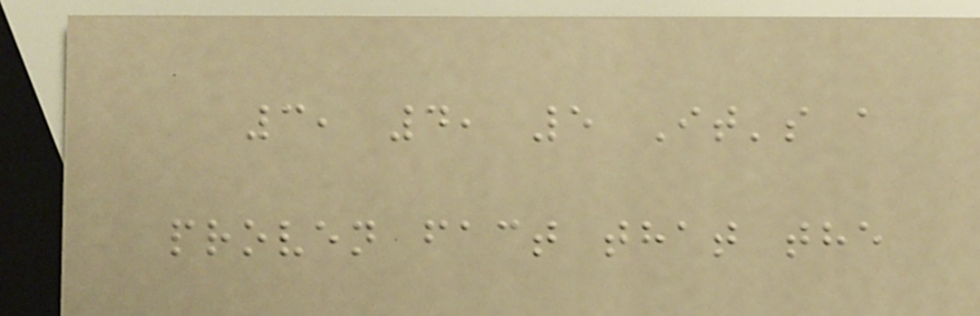3, 4, 5 It's a
proven fact that the
